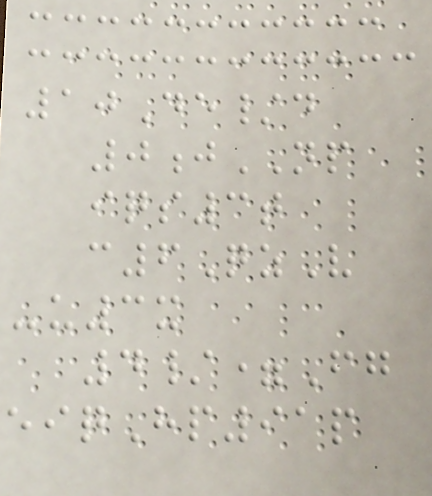10De/d
0jNP
iqs3t
c6QzV
-u3x
4/=Fg
eiqHp91p
